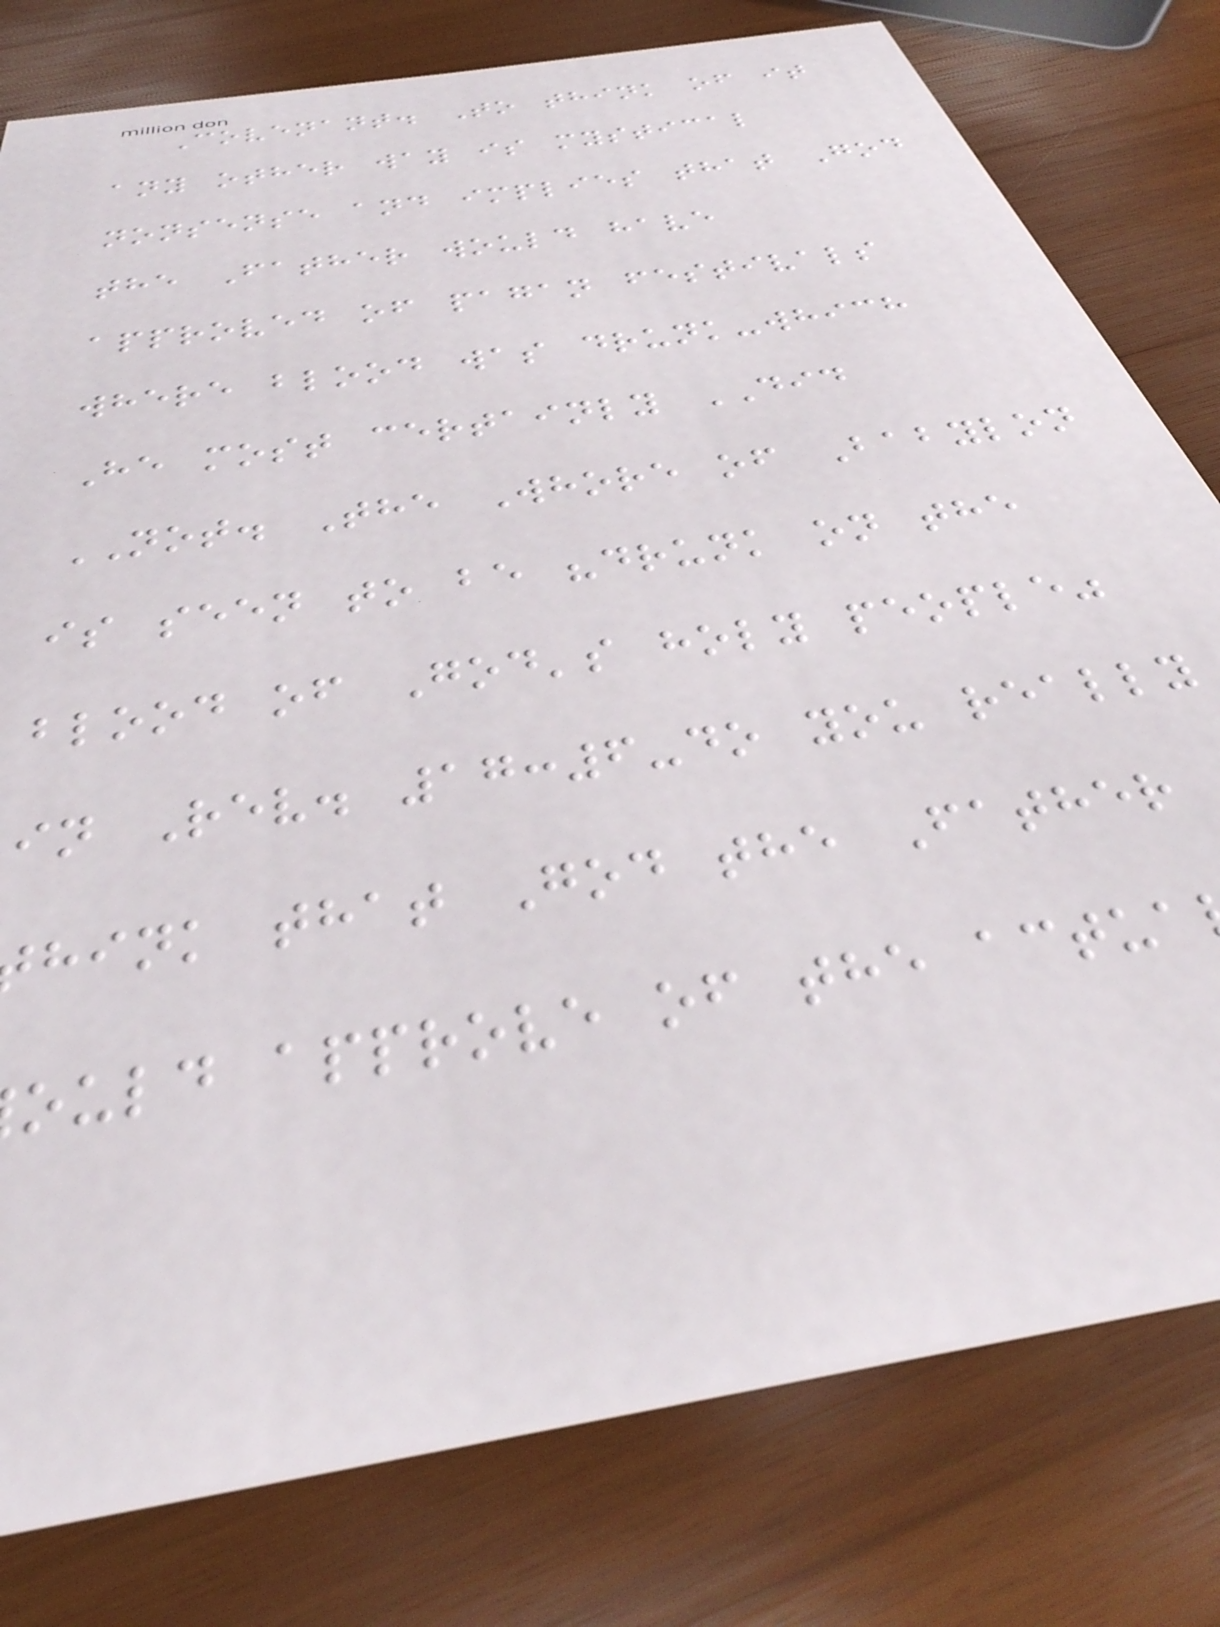Covenant. To think of it
any other way is mystical
nonsense and implies that God
the Father would have
approved of pagan festivals
where blood was drunk-which
He most certainly DID
NOT. The Whore of Babylon
is seen to be "drunk on the
blood of God's holy people"
in Rev. 17:6-do you really
hink that God the Father
ould approve of the actua
